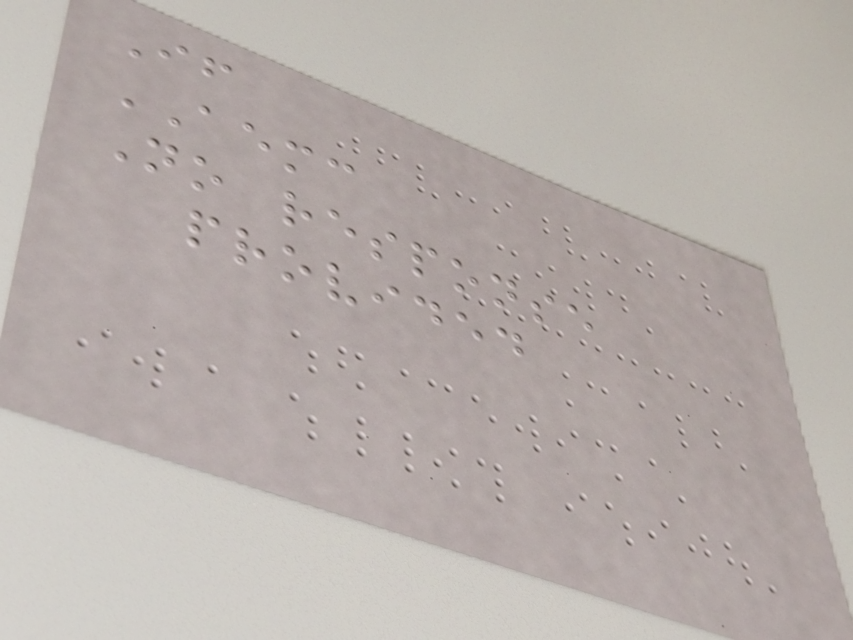If
AEMC
No response
provided
